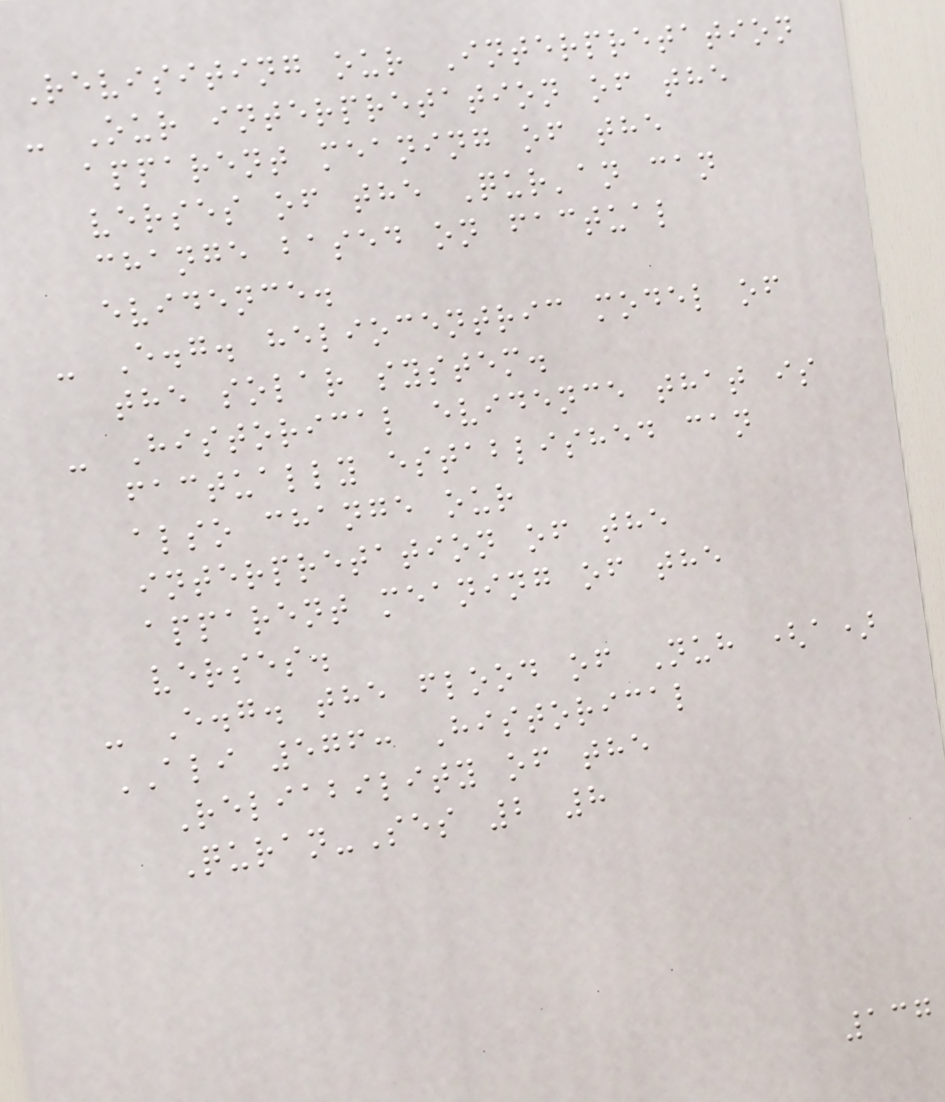Revisiting our Interpretation
- Our interpretation of the
apparent meaning of the
verses of the Qur'an can
change based on factual
evidence.
- E.g. heliocentric model of
the solar system.
- Historical evidence that is
factually established can
also change our
interpretation of the
apparent meaning of the
verses.
- E.g. the flood of Nuh (a)
ALI 576: Historical
Reliability of the
Quran-Ses 2 8
137
